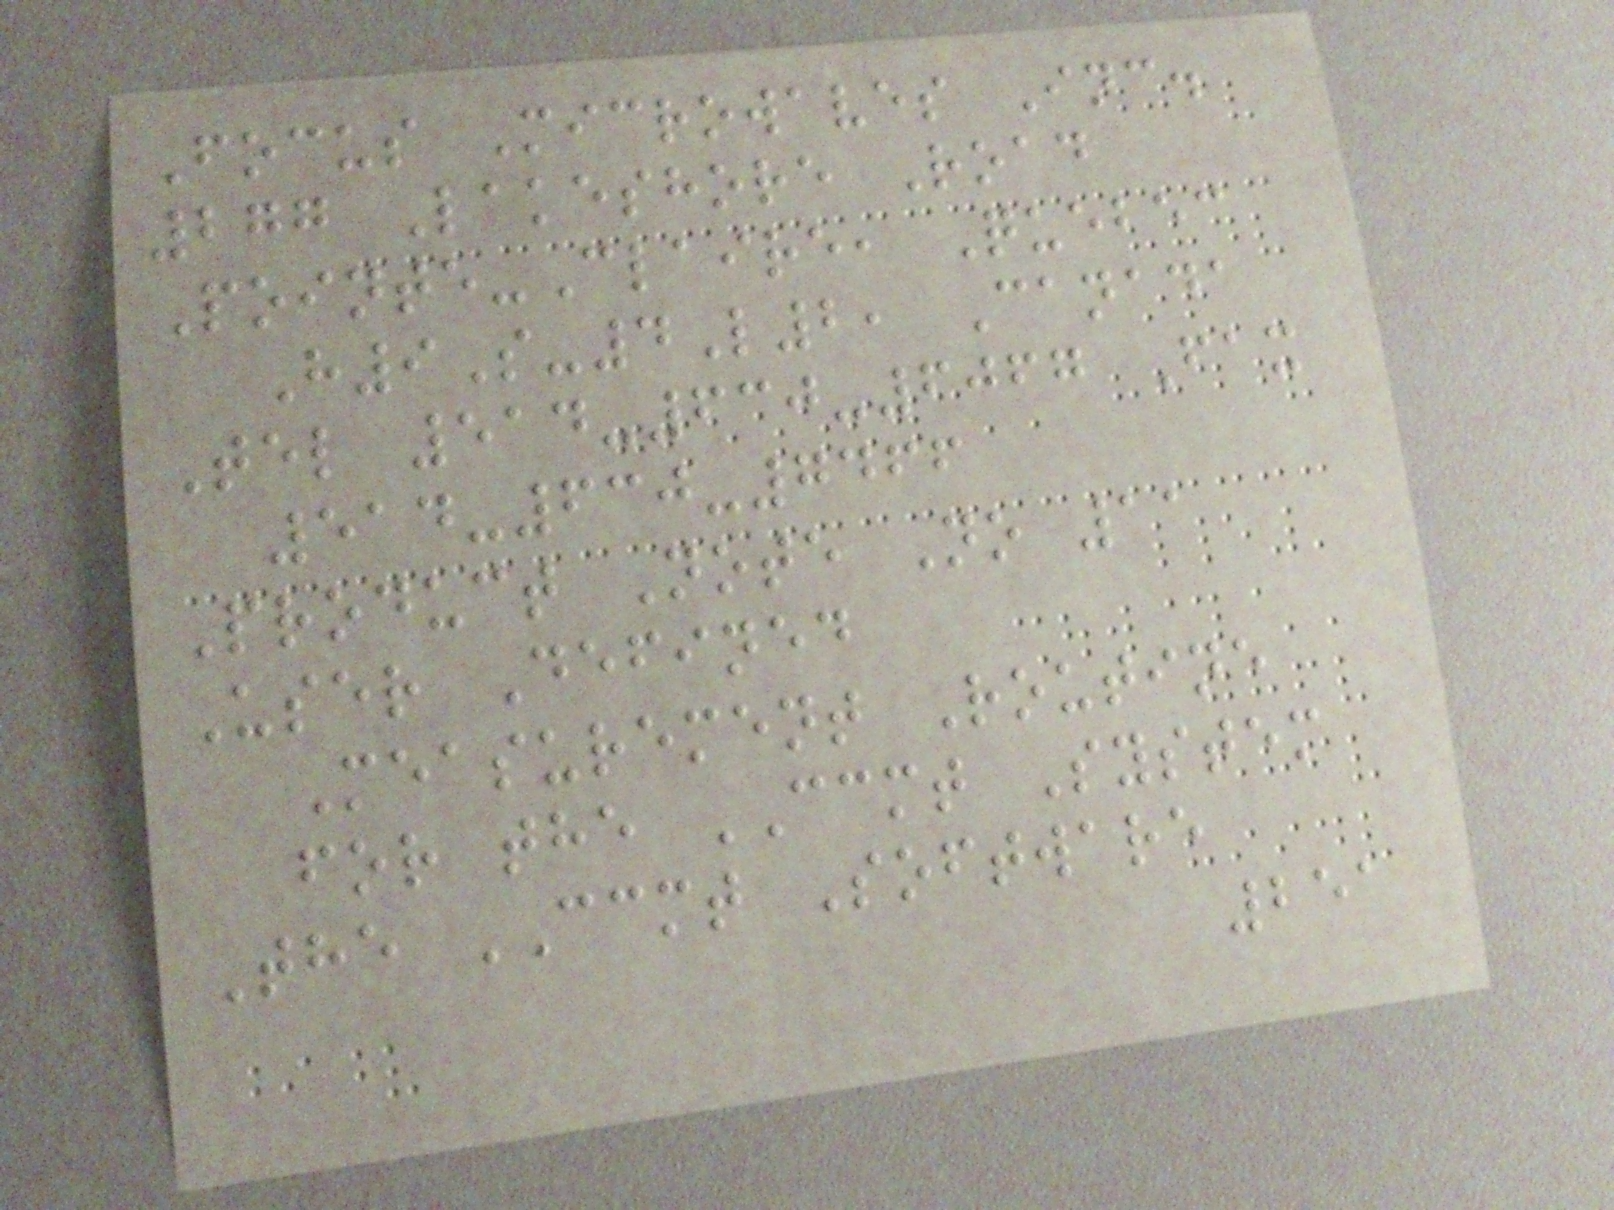Focus Microwaves Inc.
277 Lakeshore Road
Pointe-Claire, Quebec
H9S-4L2, Canada
Tel 514-630-6067 Fax
514-630-7466
Product Note No 11
User Defined
Measurement Routine
for the CCMT System
The CCMT Software
251
